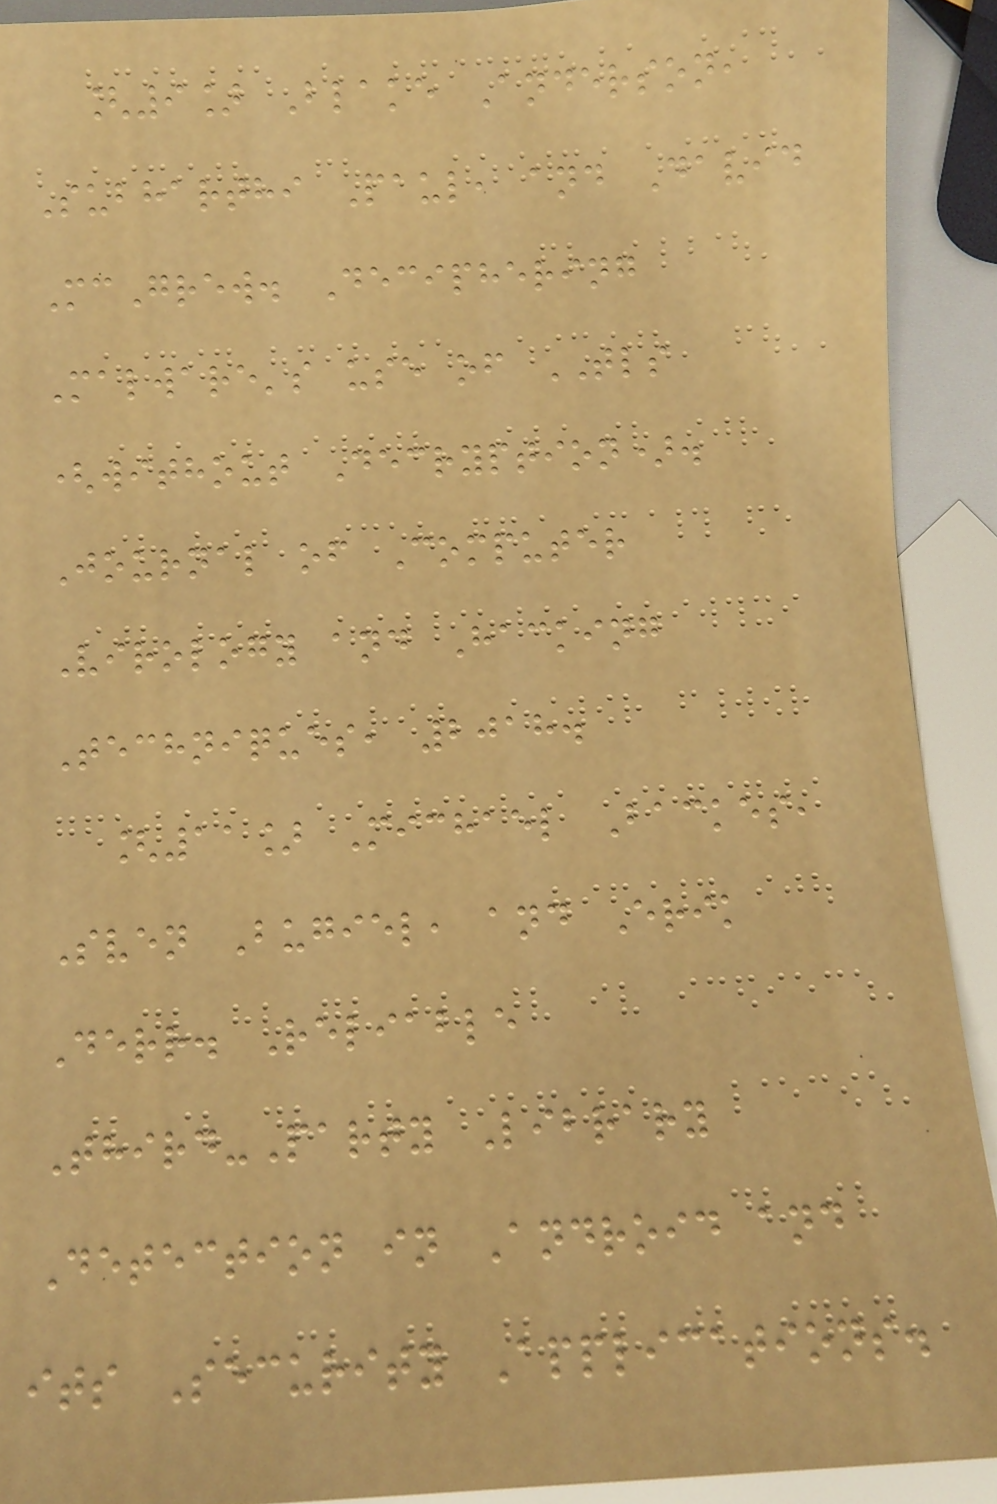[9] Blake Anderson,
Subharthi Paul, and David
McGrew. Deciphering
Malware's use of TLS
(without Decryption).
Journal of Computer
Virology and Hacking
Techniques, 2018.
[11] Michael Backes,
Sven Bugiel, and Erik
Derr. Reliable
Third-Party Library
Detection in Android and
its Security Applications.
